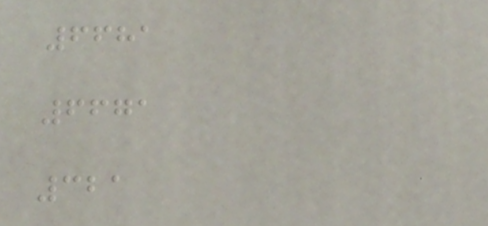6681
6671
321
